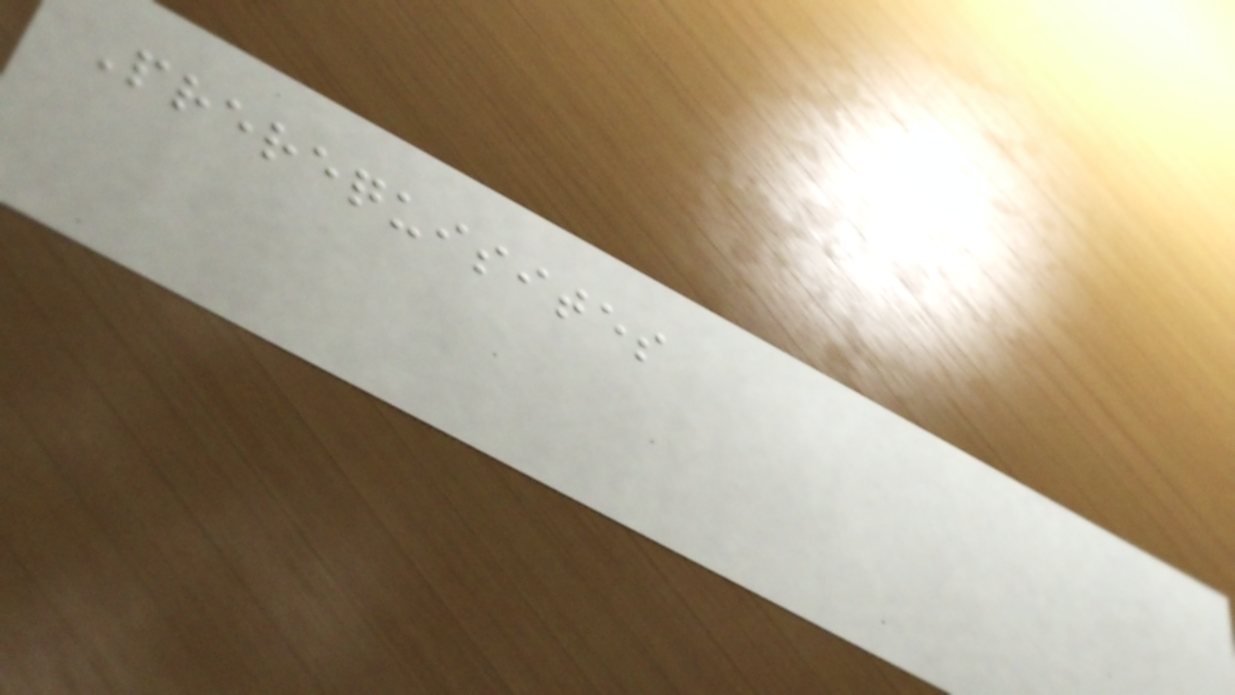Prerequisites
